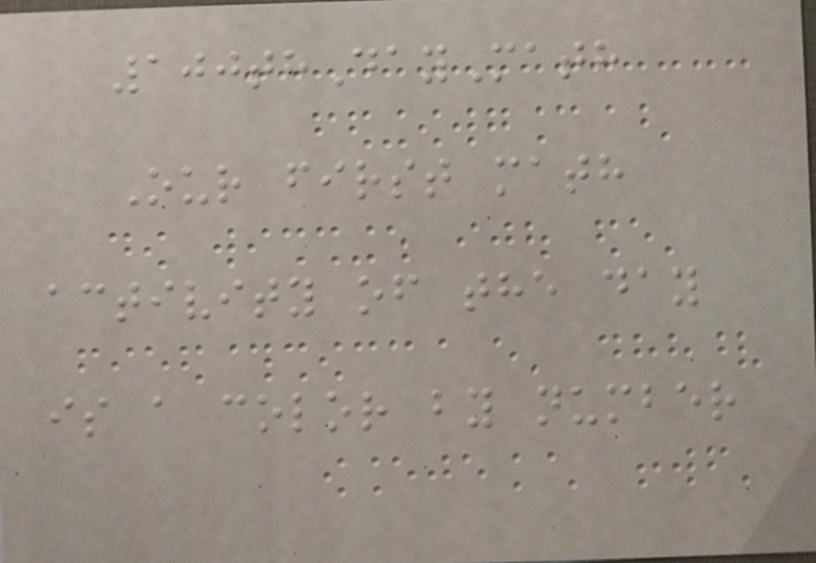100thDayMath
Our first math
activity of the day
is a color by number
